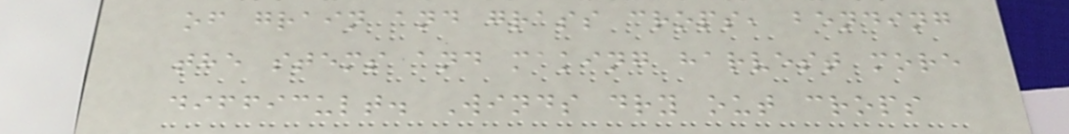of grain and grass crops, bending
the stems and making harvest more
difficult. Winds dry out crops
